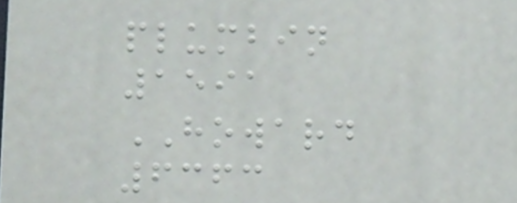plumbin
1591
HOWARD
6363
